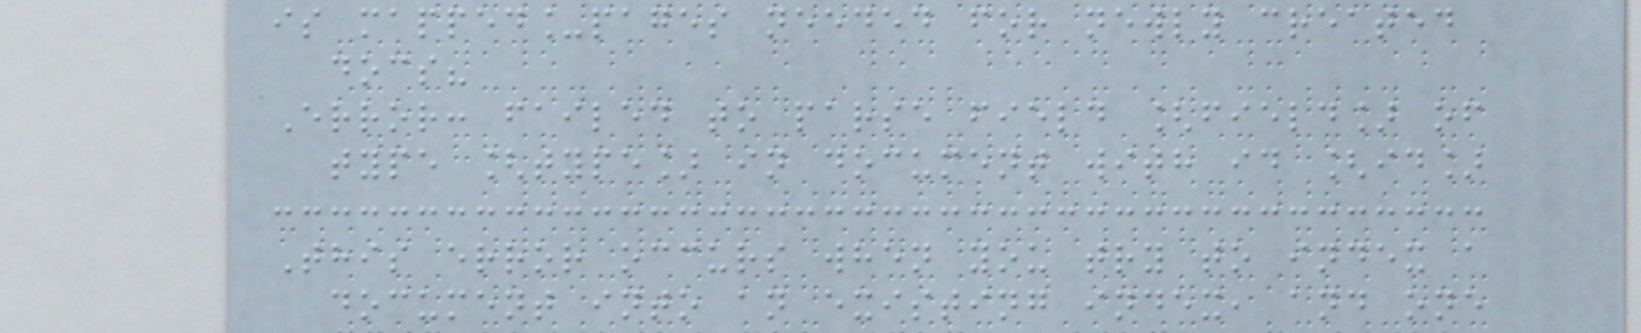is mapped_pages needed for newly created
docs?
Error: failed to parse field [field] of
type [type] in document with id [id]
This error occurs when you try to index a
document into an existing index, and one
